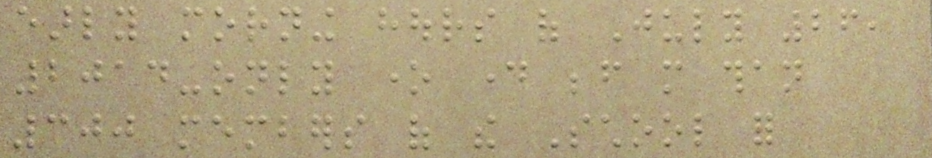early morning hours of July 26,
2014-only one day before more than
300 members of the School for
